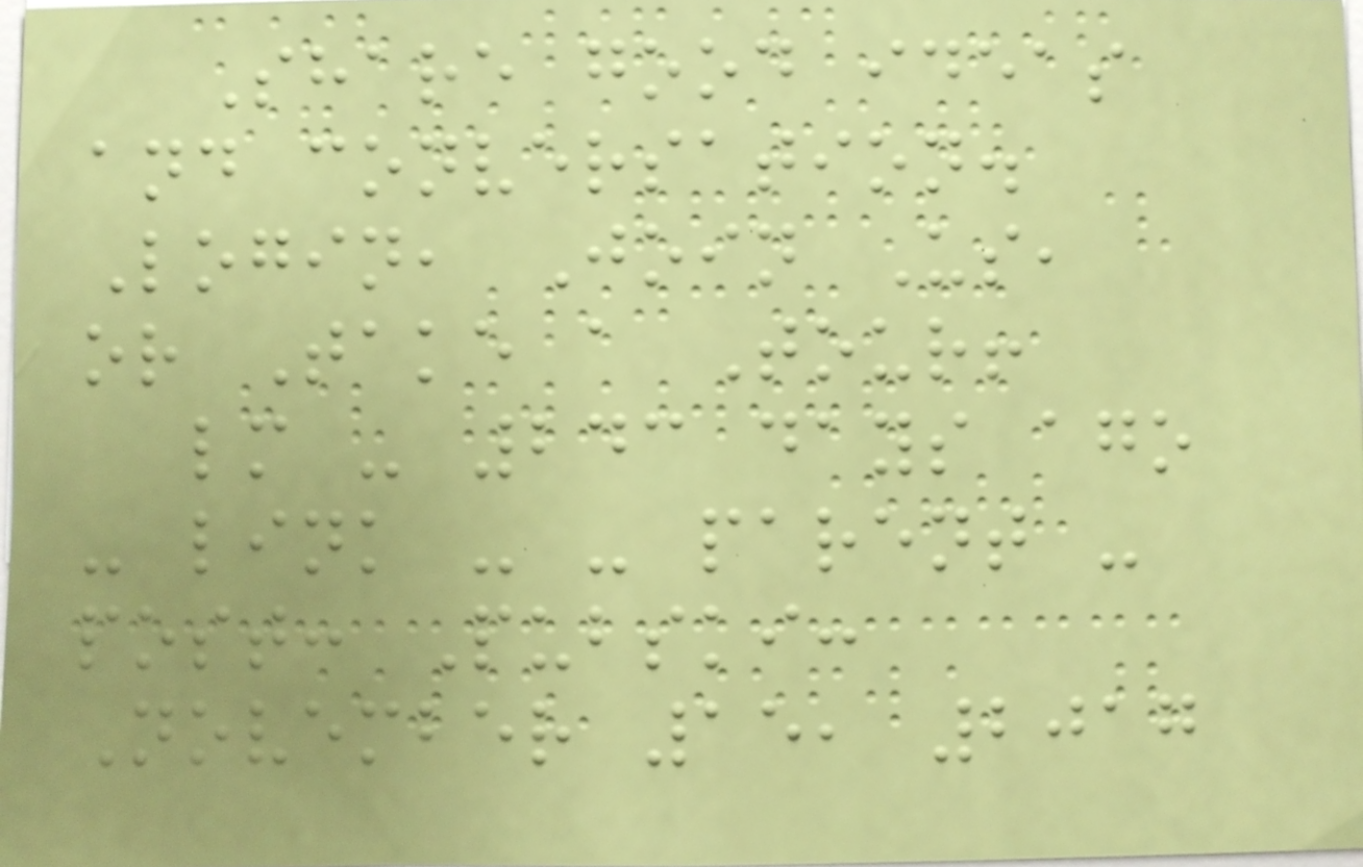Share good ideas
and conversation.
Login, Join Us,
or Take a Tour!
lm - 243 days ago
- link - - parent -
post: Pubski:
November 15, 2017
